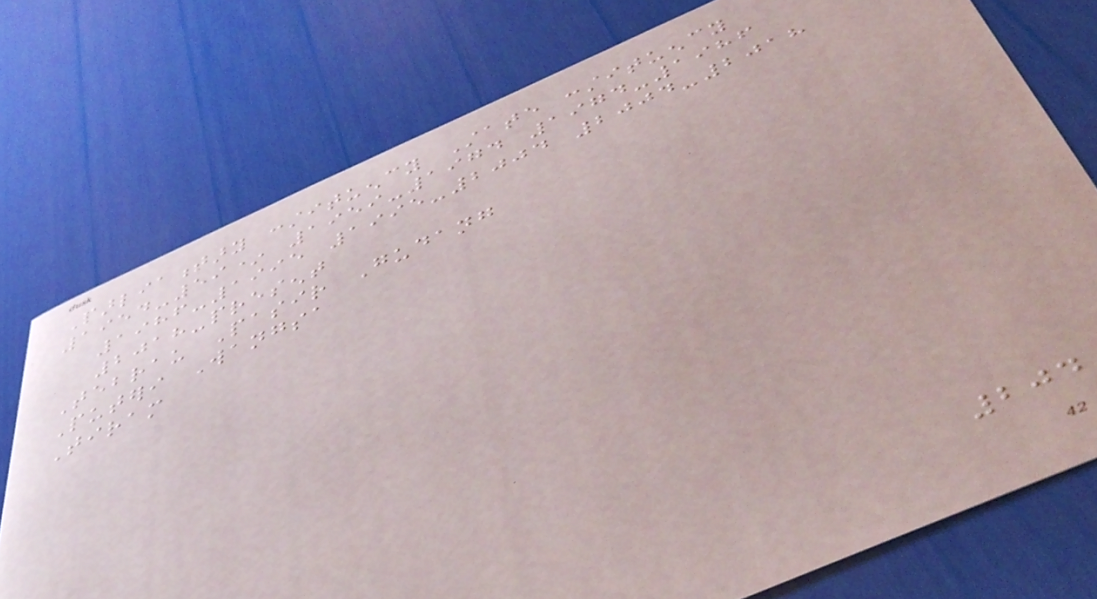Parliamentary constituency State constituency
1954-59* 1959-1974 1974-1986
1986-1995 1995-2004 2004-2018
2018-present
Tebrau Pasir Gudang
Puteri Wangsa
Tiram
204
